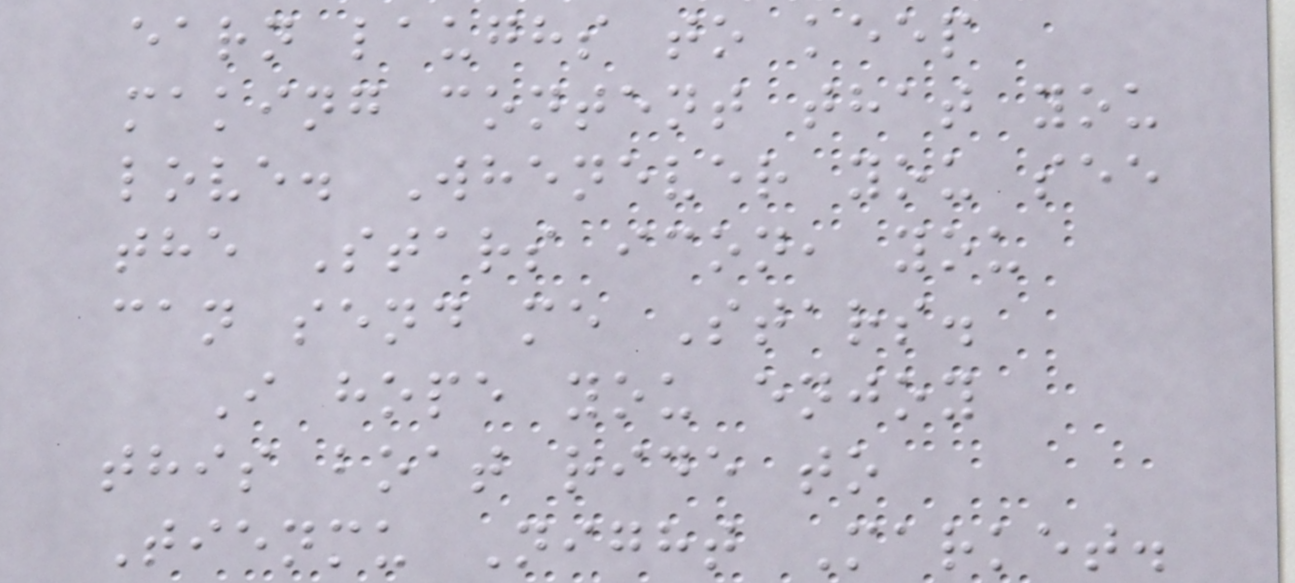earn laughs to keep
making content that you
love. Whenever you see
the Stars icon, you
can send me Stars.
I hope you enjoy
this boat ride to
Tienmu Night Market.
